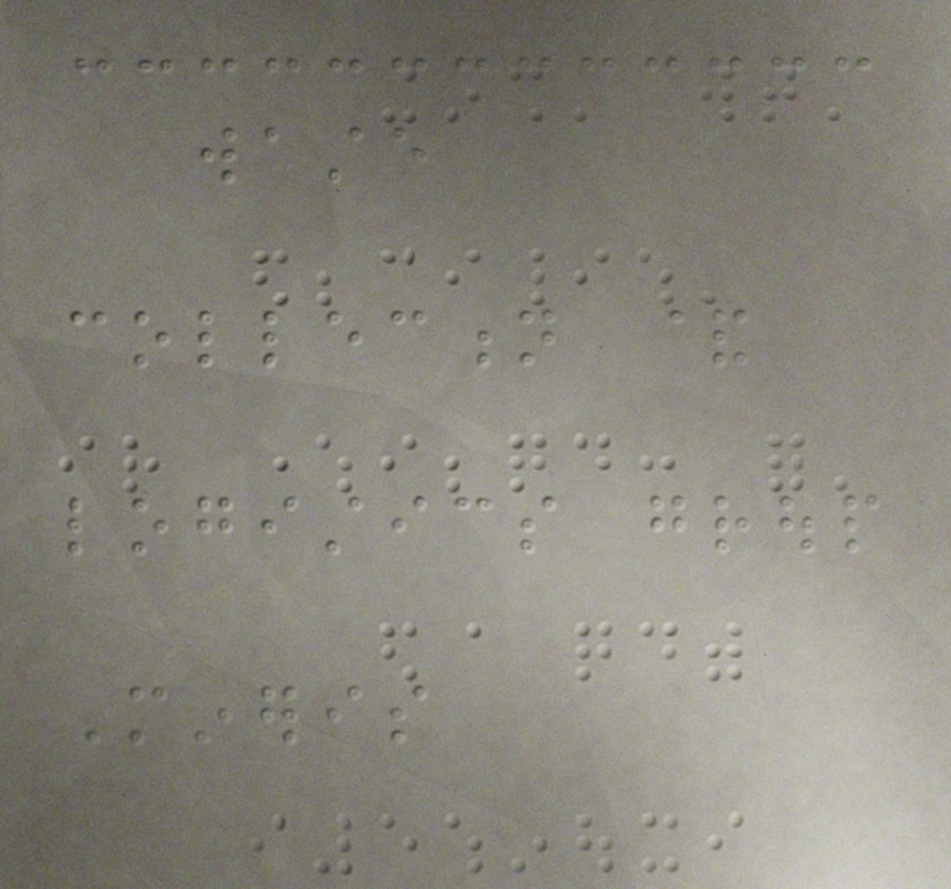waste
collection &
logistics group
Mineris
